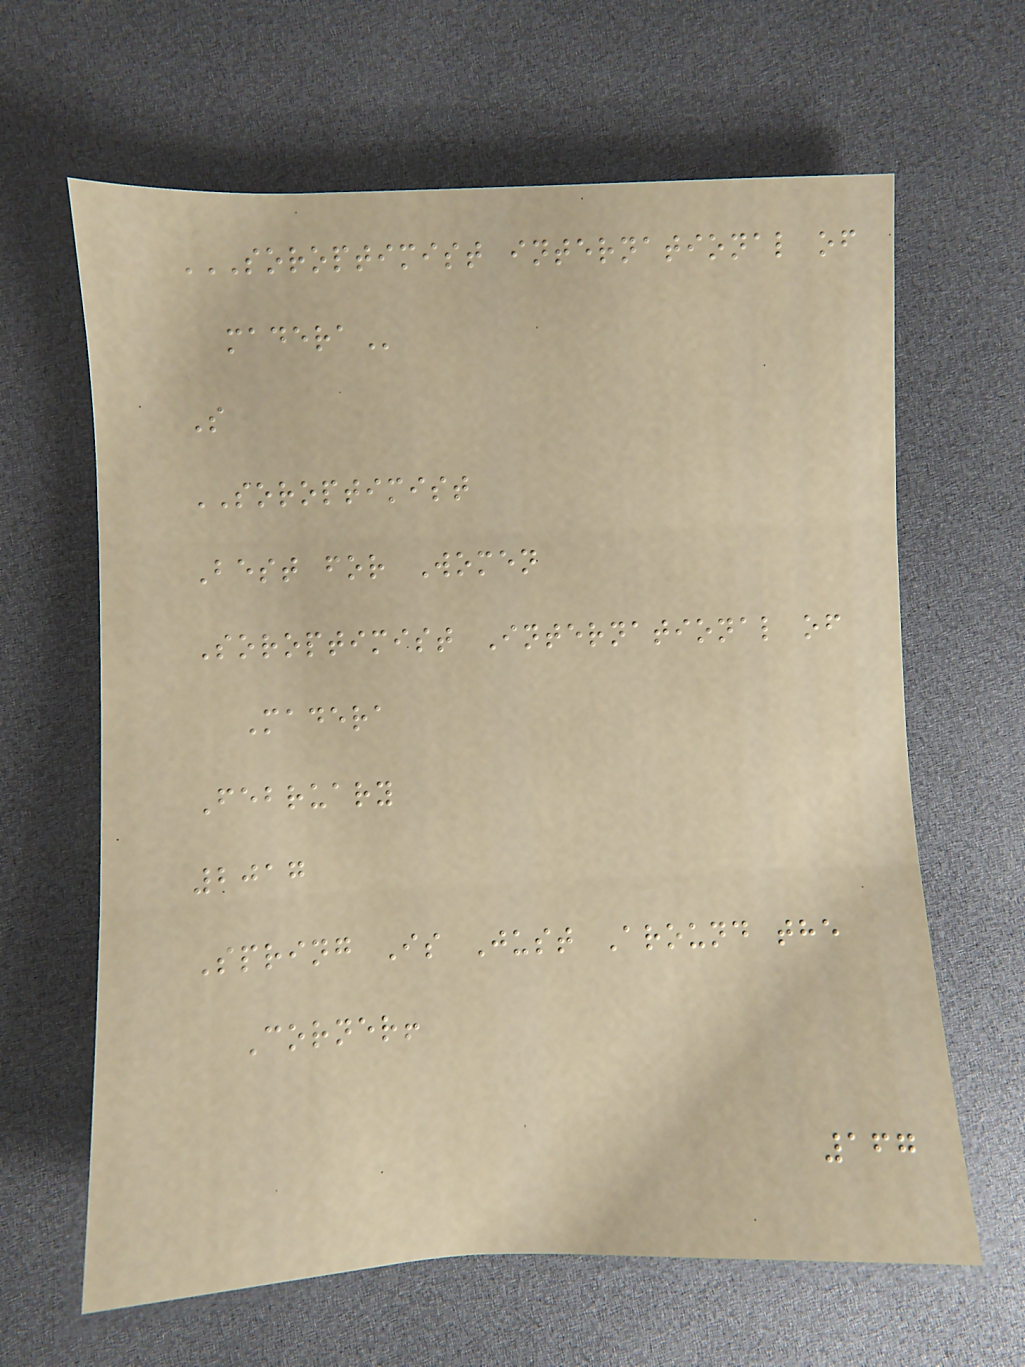SOROPTIMIST INTERNATIONAL OF
MADERA
S
SOROPTIMIST
Best for Women
Soroptimist International of
Madera
February
2017
Spring Is Just Around the
Corner!
167
